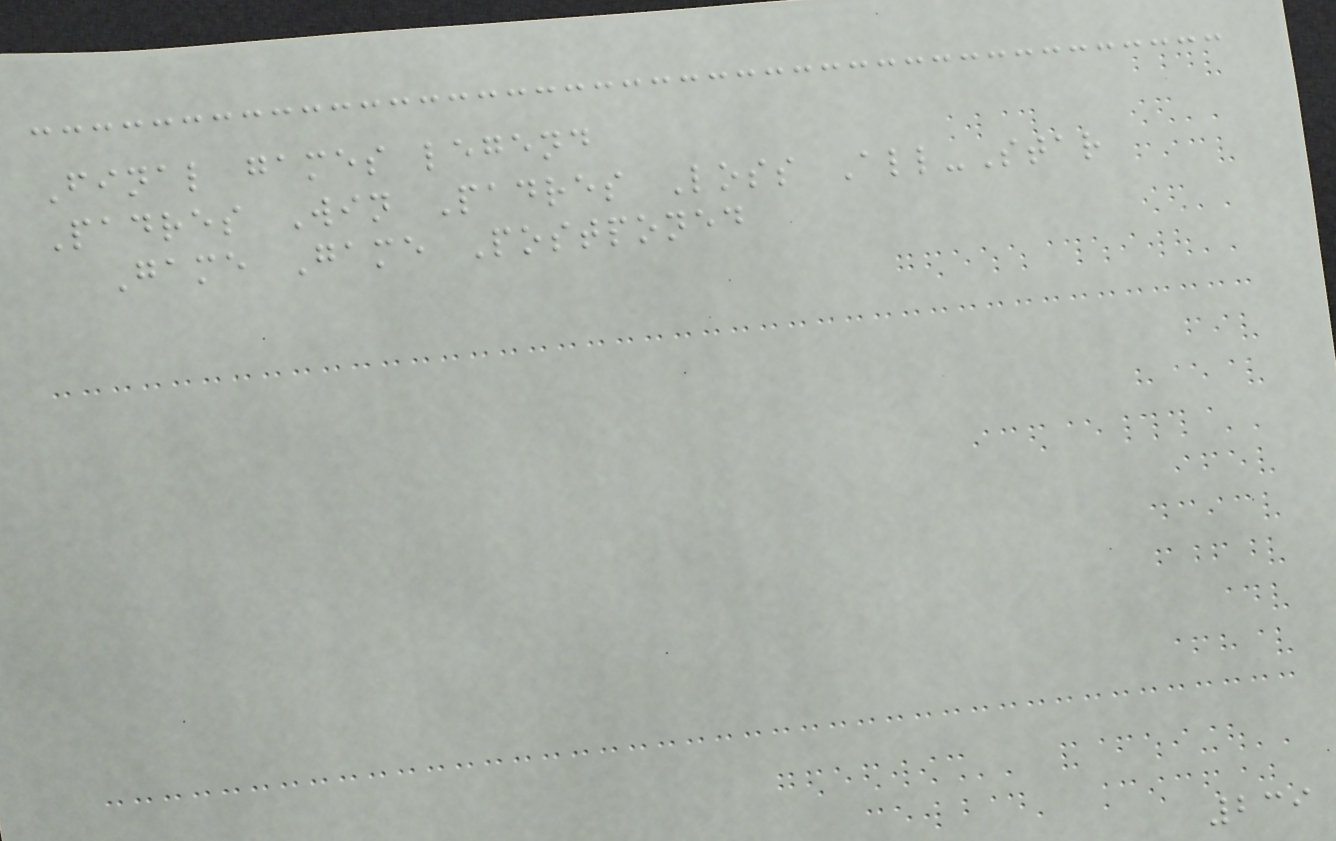Final games legend
Padres Win Padres Loss All-Star
Game Game Postponed
239
